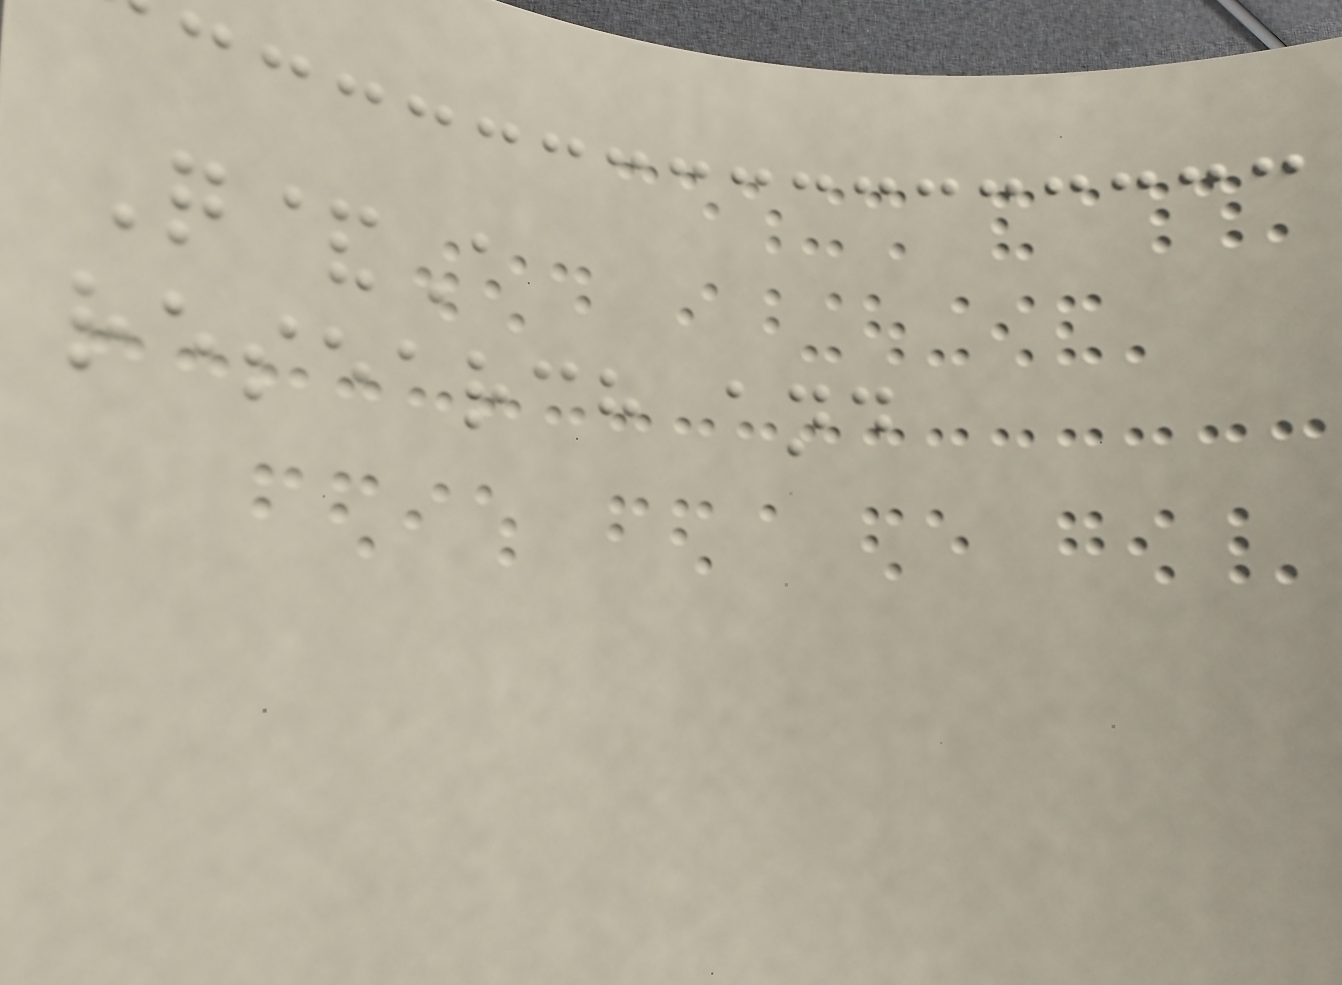Q&A
research and
